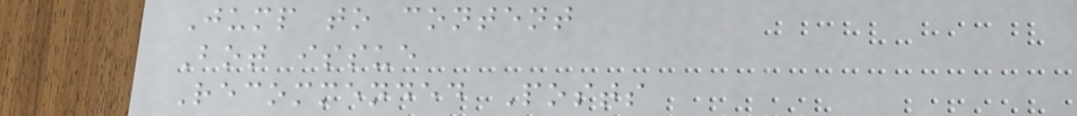Jump to content
Bot issue
Recommended Posts
